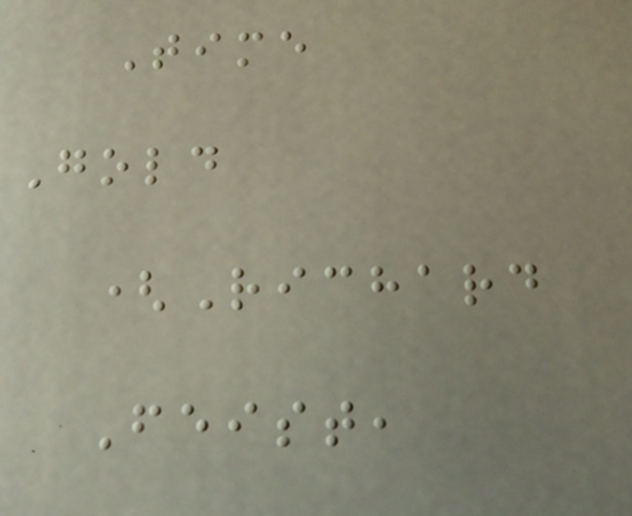Time
Gold
(Richard
Feist,
